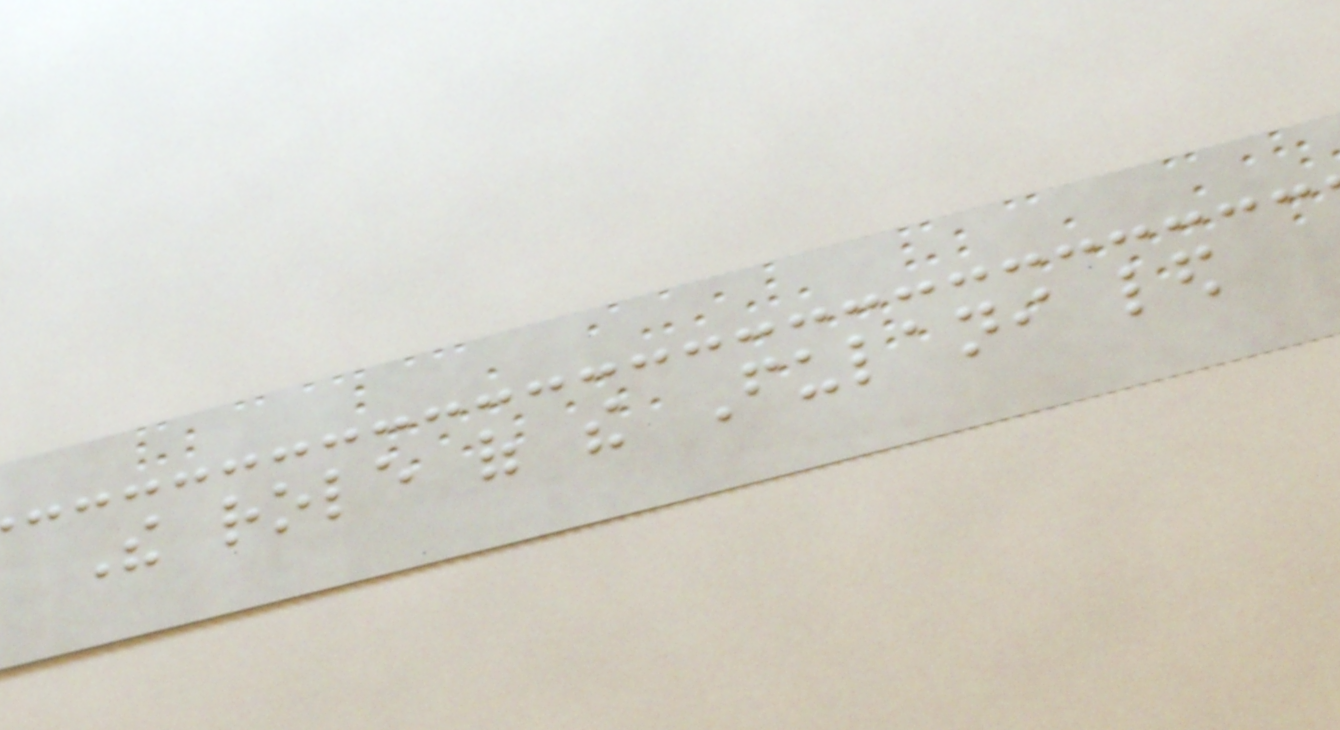The role of the Fulani led
